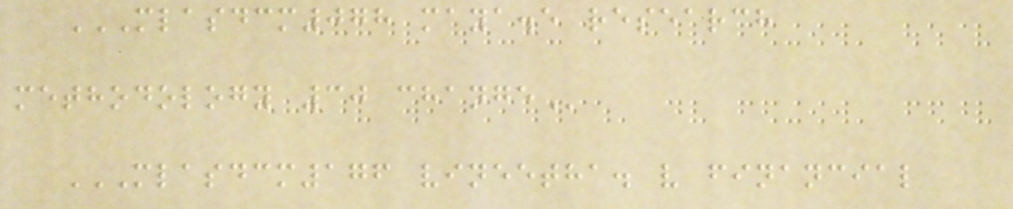MLASDCM078 MAYA.E RESEARCH
METHODOLOGY 30 CHANGE
MLASDCM176 VINEETHA. V FINANCIAL
